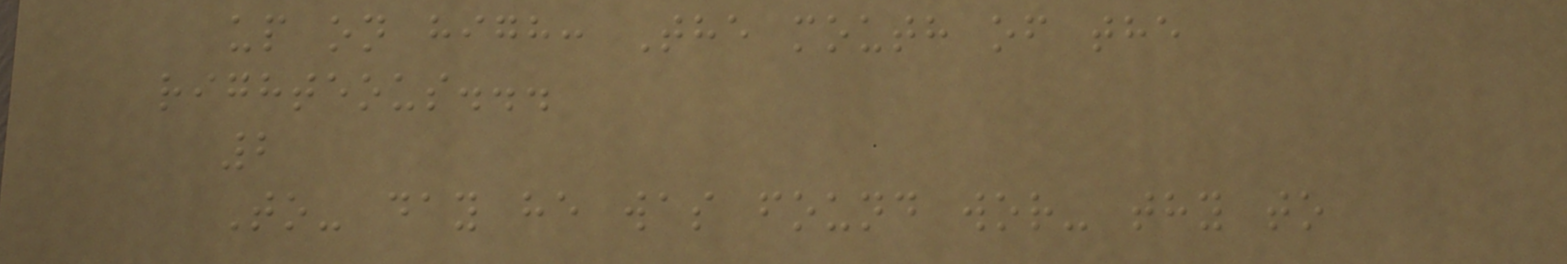up on high: The mouth of the
righteous...
2
To- day he was found wor- thy to
